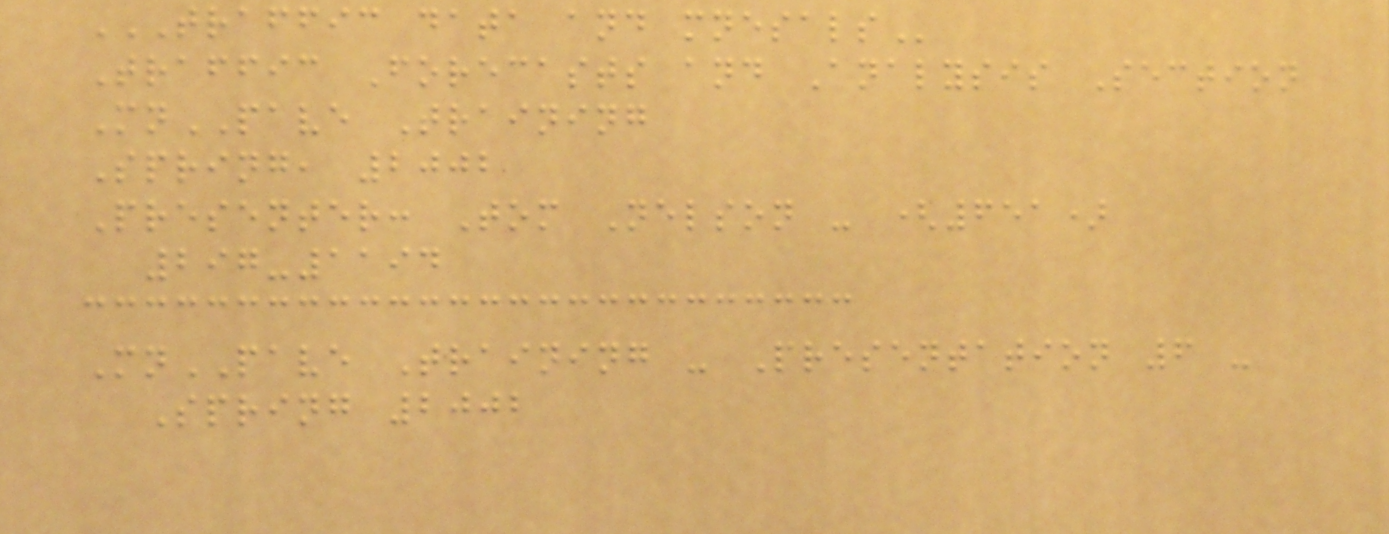TRAFFIC DATA AND MNESALS
Traffic Forecasts and Analysis Section
MnPAVE Training
Spring, 2002
Presenter: Tom Nelson - (651)
297-1194
MnPAVE Training - Presentation 6 -
Spring 2002
